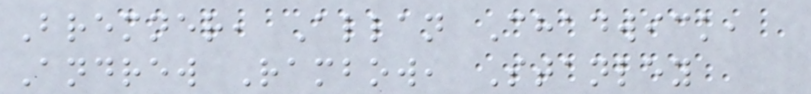Bremner, Allan Chadwick,
Andrew Rambow, Stanley
